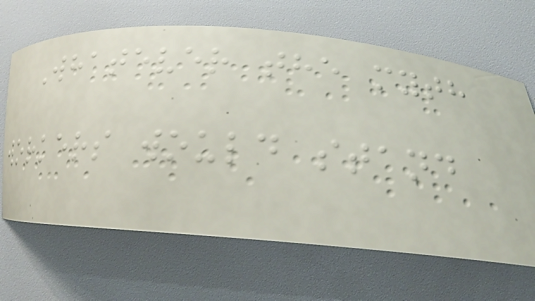Whatever the myth
workers would stand
